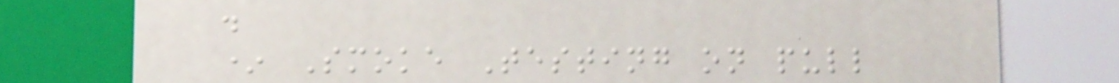.
* Smoke Testing on pull
